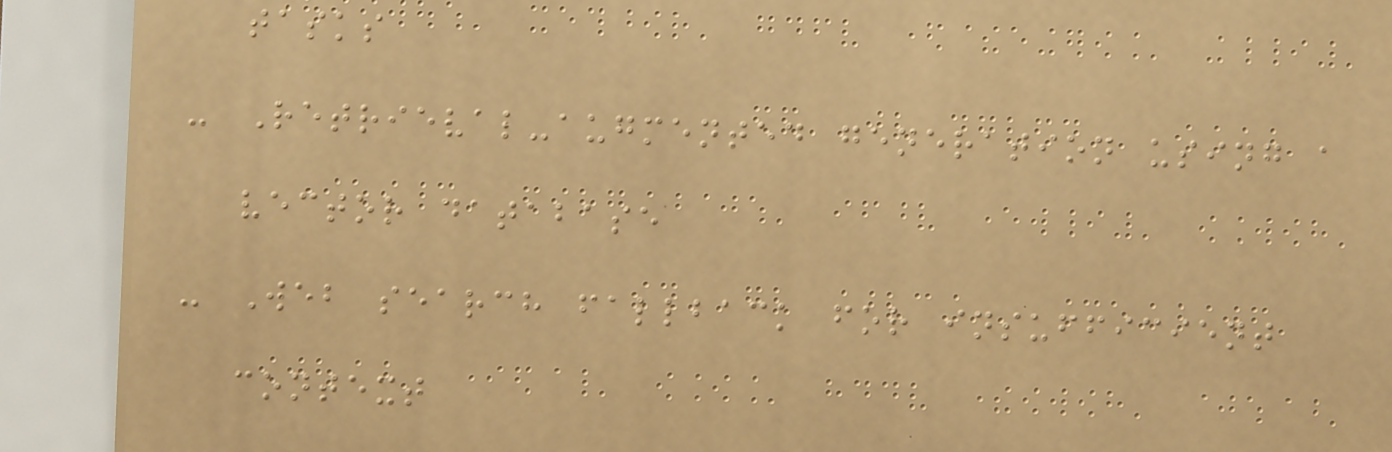tasks
- Retrieval-augmented generation using a
vector database
- Web search fallback for insufficient
context
